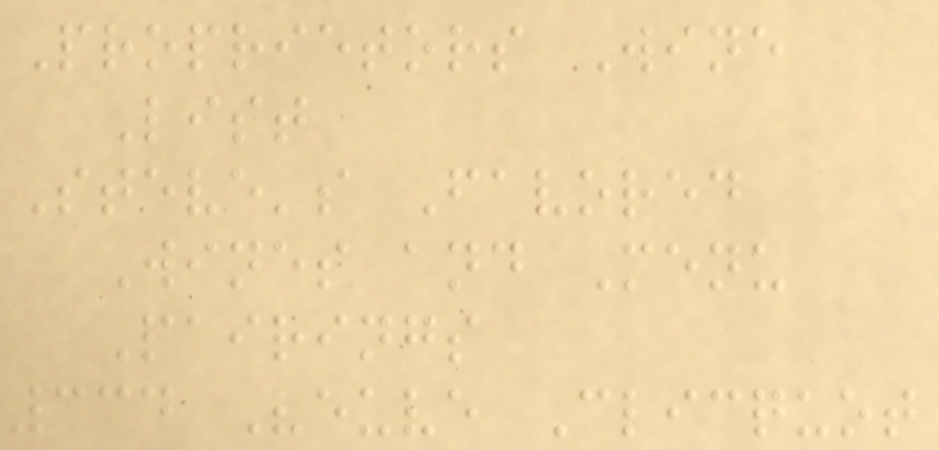Proprietors Wine
List
Steve's Favored
Wines and Menu
Pairings
334 Veuve Clicquot
